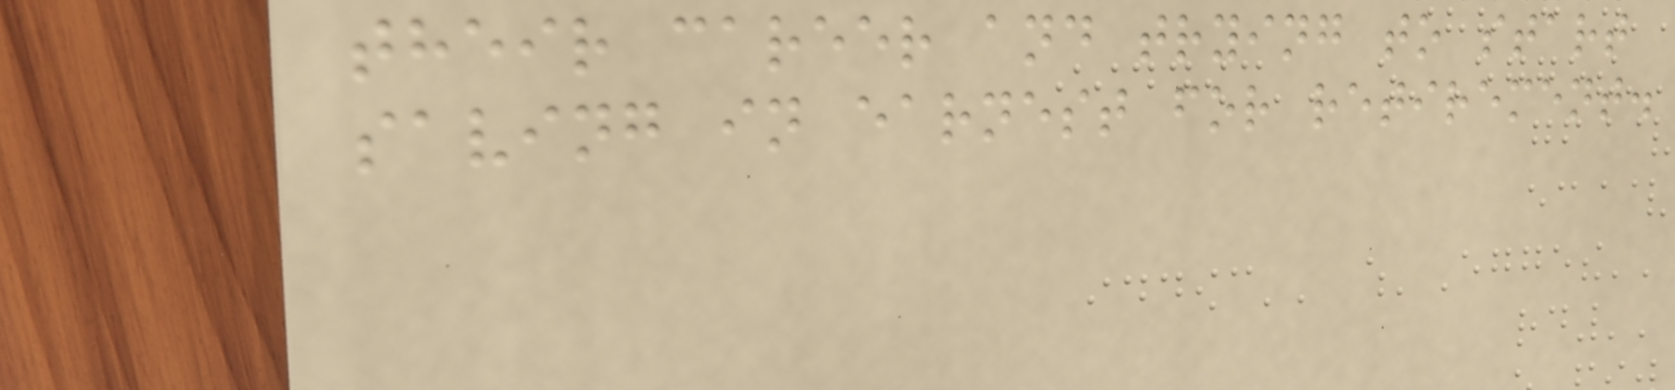their career and trying to start
saving in earnest for retirement.
